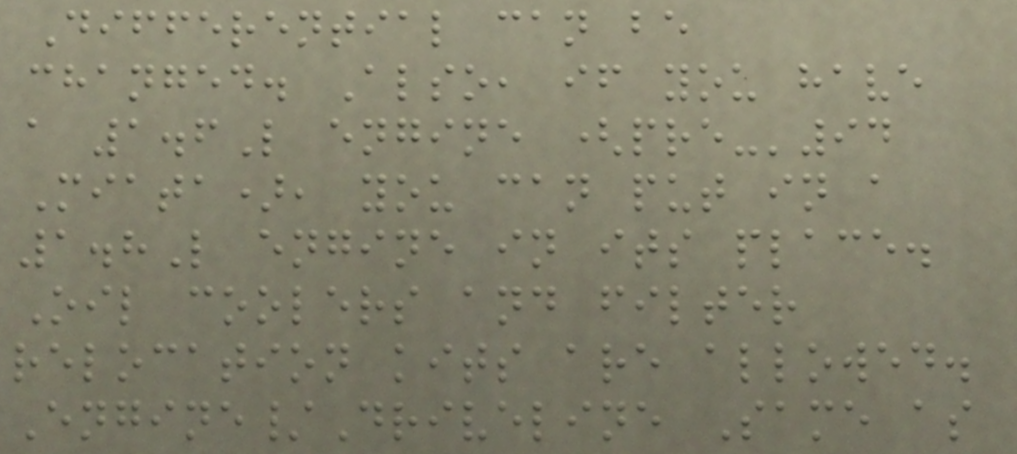Differential can be
changed. Also, if you have
a 1.6L engine (pre-'94
Miata), you can put in a
1.8L engine in its place.
Oil coolers and filter
relocation kits are allowed.
Engine/Driveline Same as
